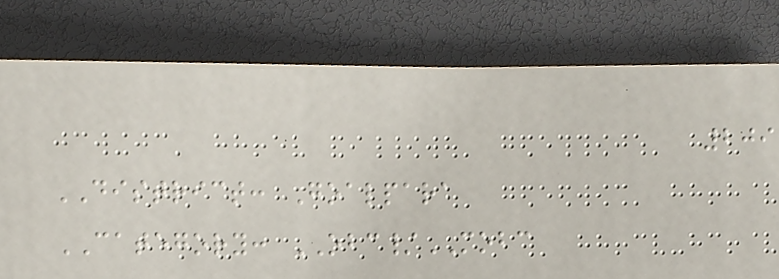209
DISTRICT: Goalpara
CATEGORY: OBC/MOBC
